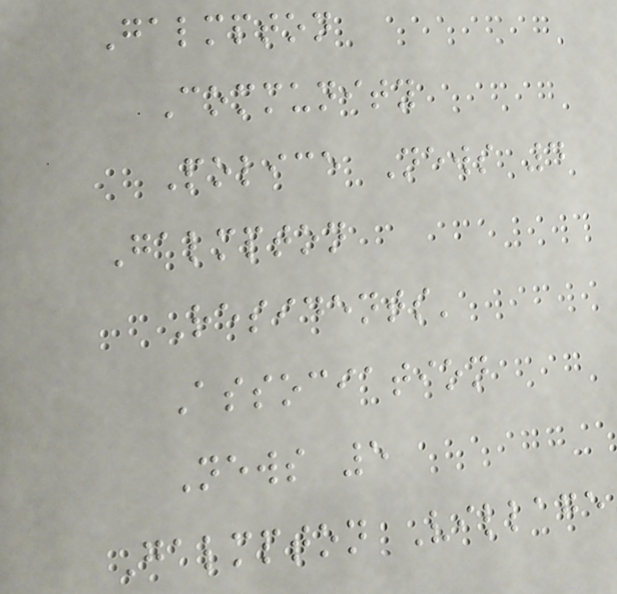Galmpton
Community
Police News 4
Galmpton
Residents'
Association
News 5
Galmpton Village
